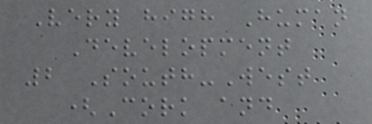Very high Human
Development
2 South-West
(Cork and
